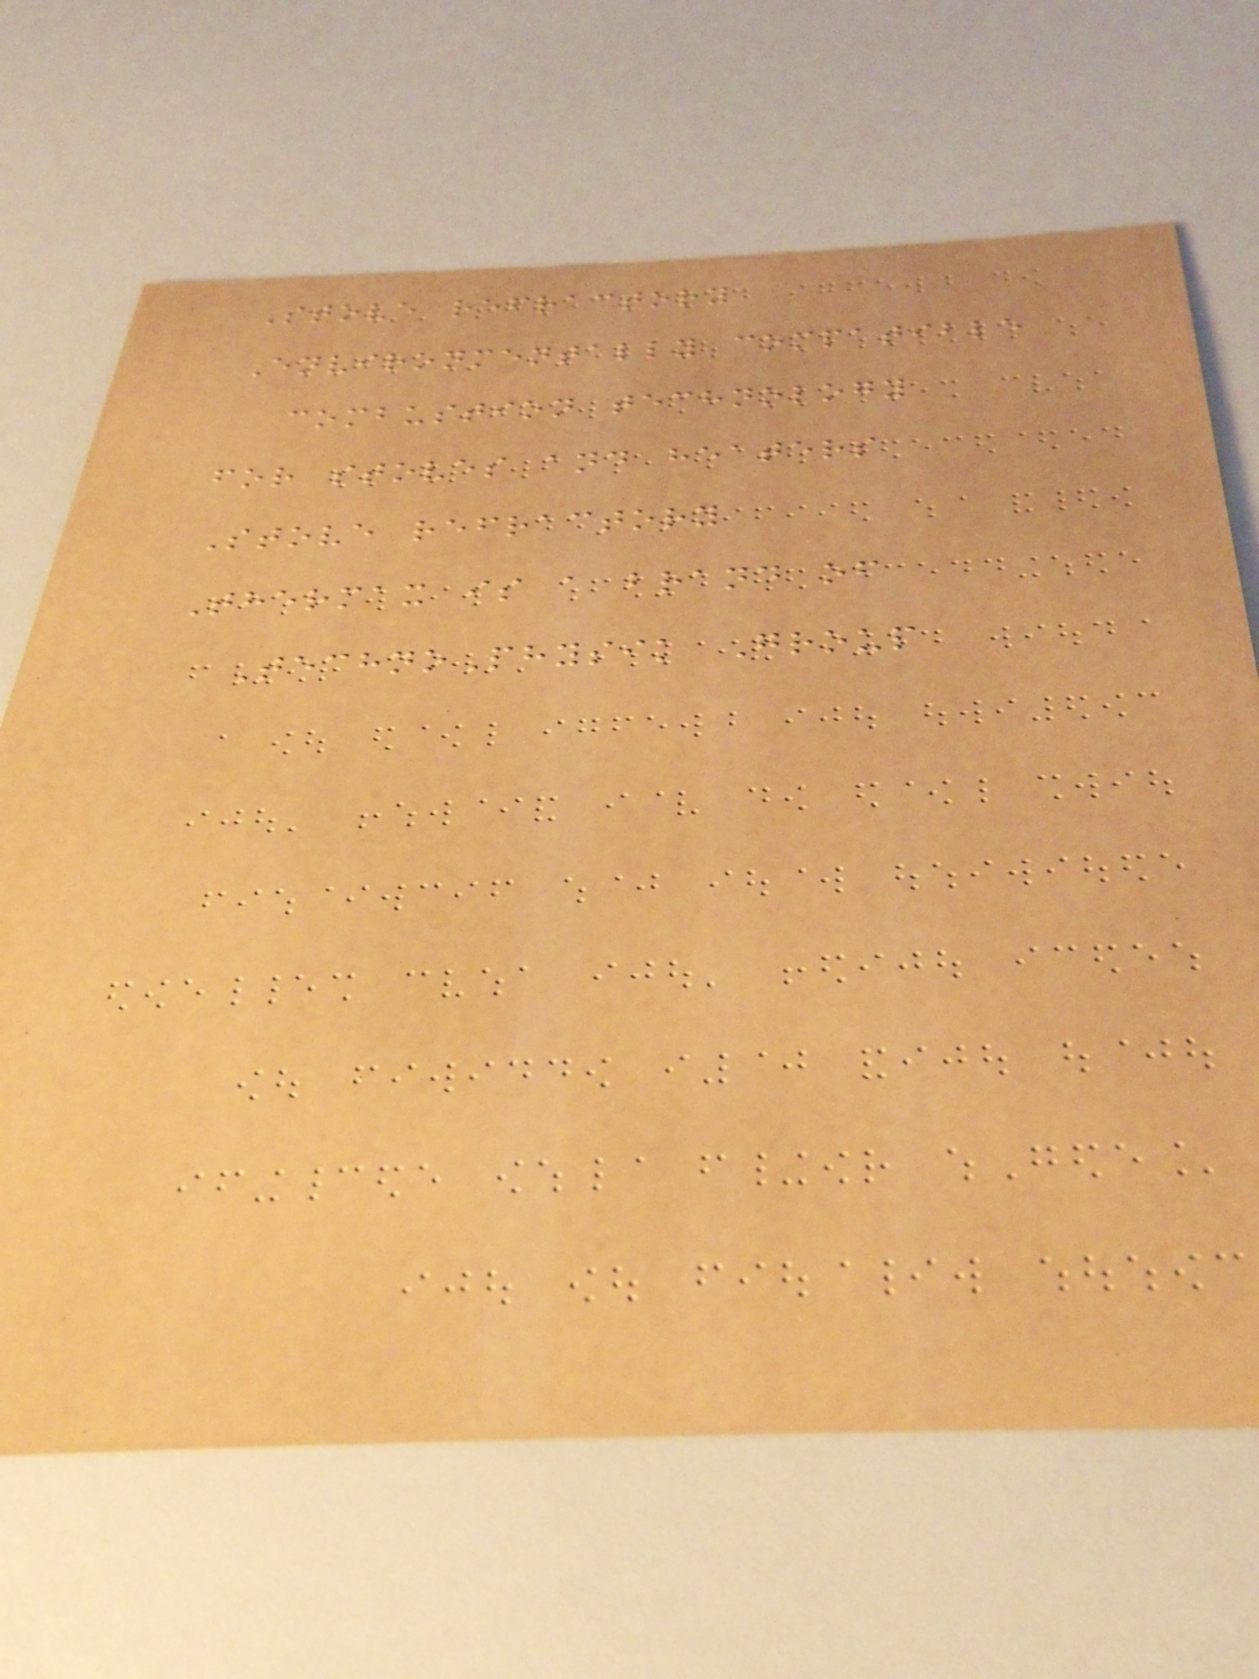Stove refractory
Environmentally compatible
combustion technology
for stoves and heaters
Stove refractory
Thermax is a brand of
TechnoPhysik Group
